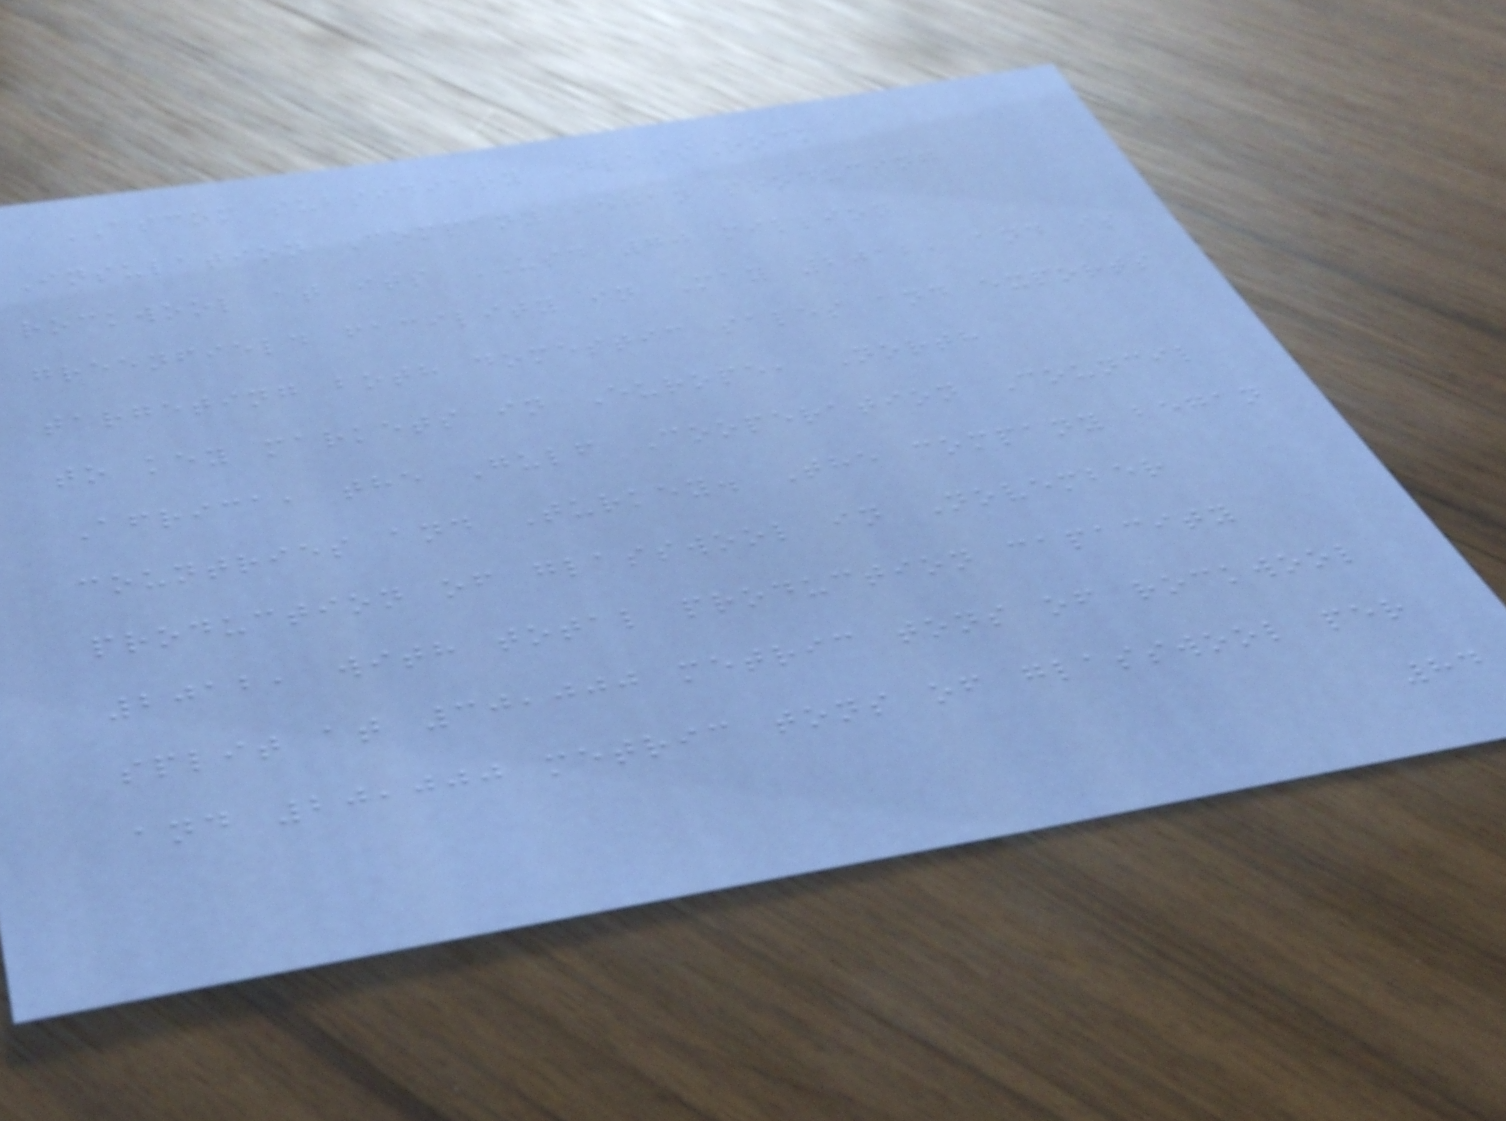ASCOM subsidiary GlassRock
Insulation Company began producing
rockwool at its USD 70 million
greenfield facility in May 2012, and is
targeting both domestic sales and exports
to key markets in Europe, North
Africa, the Gulf Cooperation Council
countries and Turkey. The company began
production of glasswool in November
2012, with total production capacity
split at 30,000 metric tons of rockwool
and 20,000 metric tons of glasswool per
84
